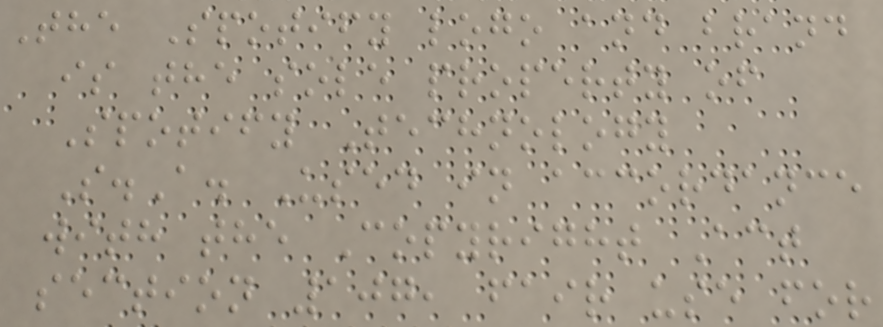The Spotify logo and brand
is the sole property of
Spotify Technology
S.A. Used in accordance
with the Copyright Act
section 107, fair use for
